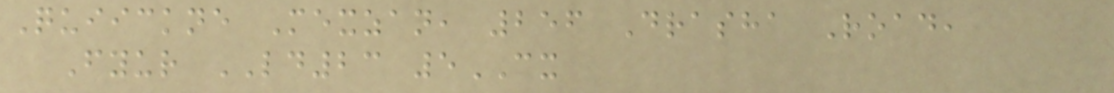Quiickne Mexzan, 256 Drasha Road,
Fyur LD23 5CX
